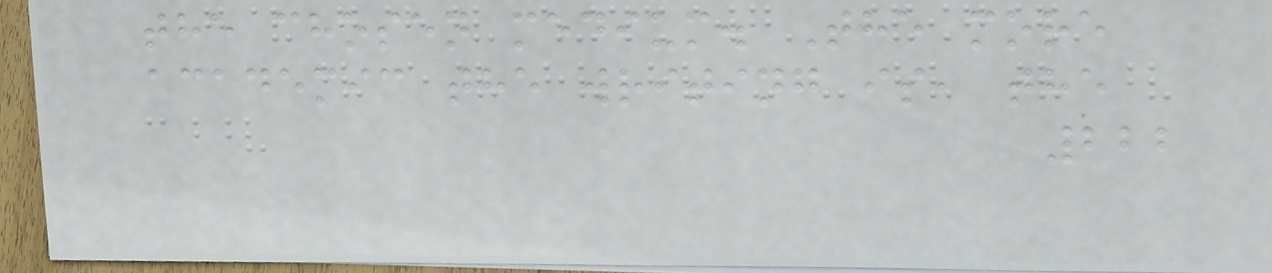the chosen medium. The more
academic the writing is, the
222
